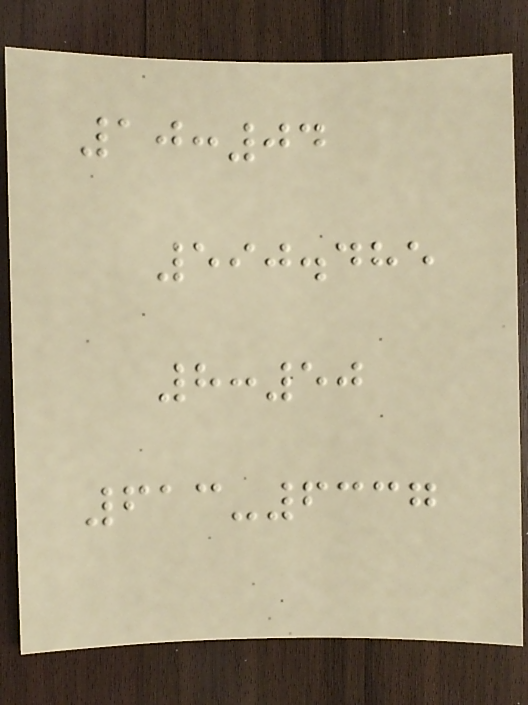10:04
590.485
8:50
613-6337
